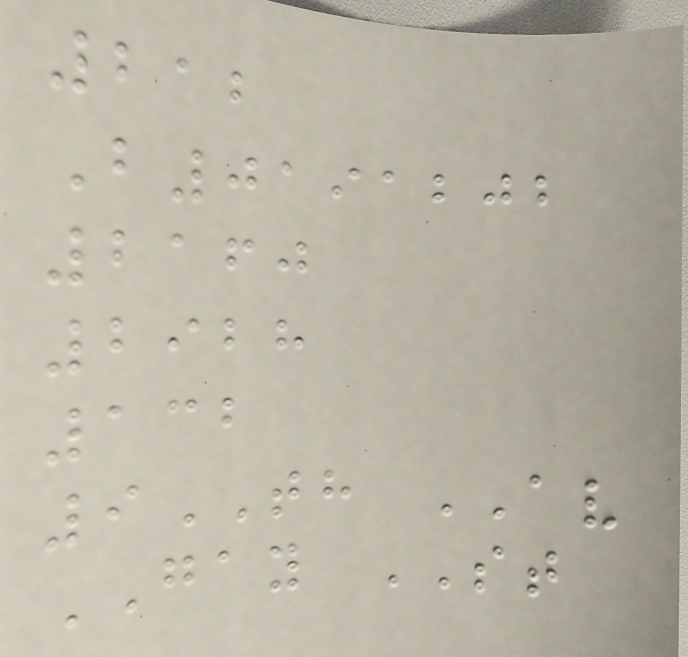212
B0191202
2160
2928
132
9TH AV
GAY ST
